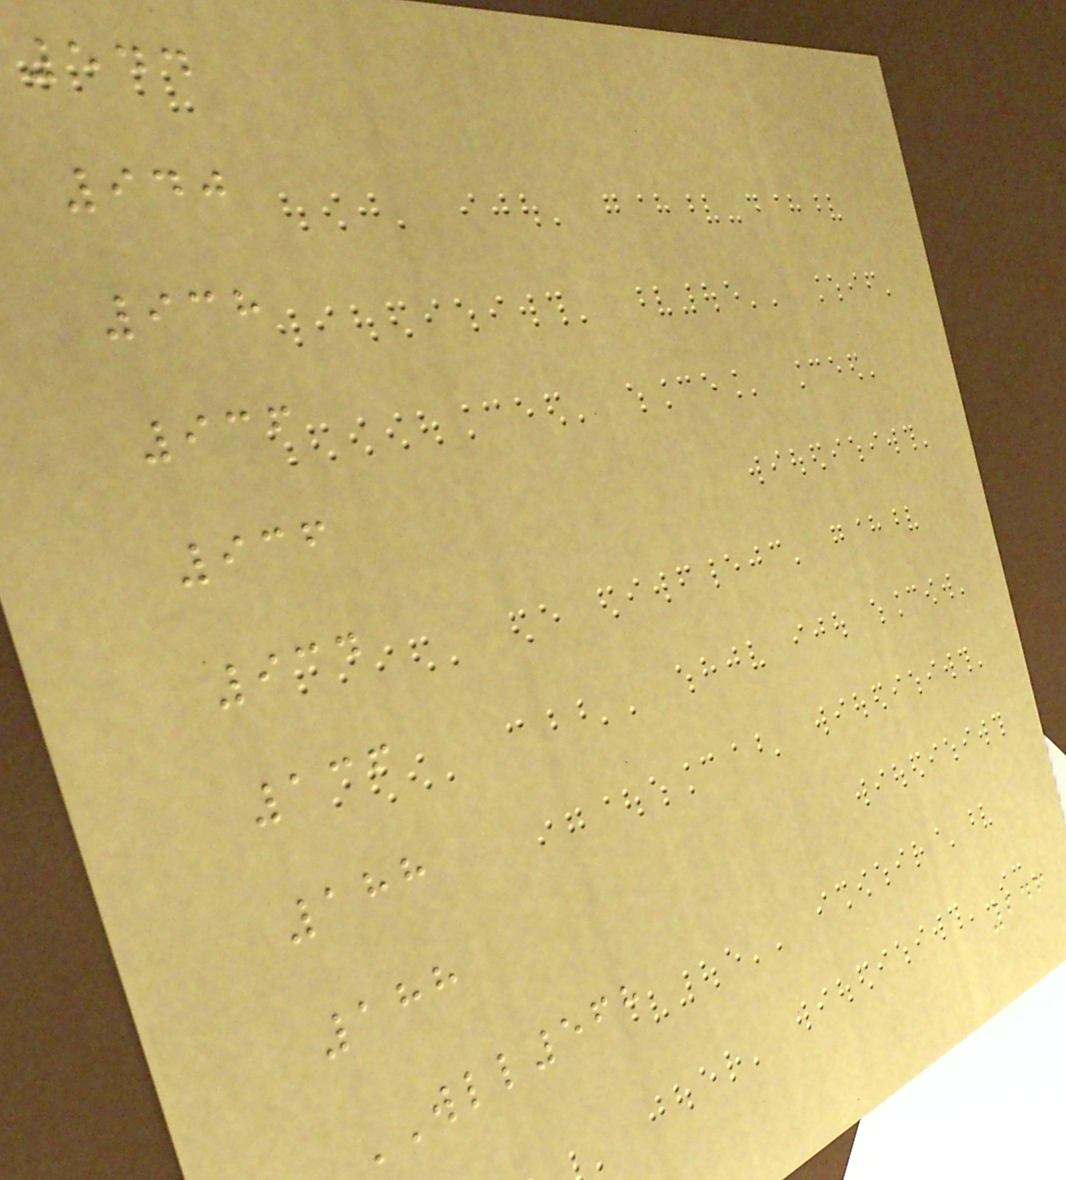544
940
938
936
936
934
136
188
188
WLL568
246
